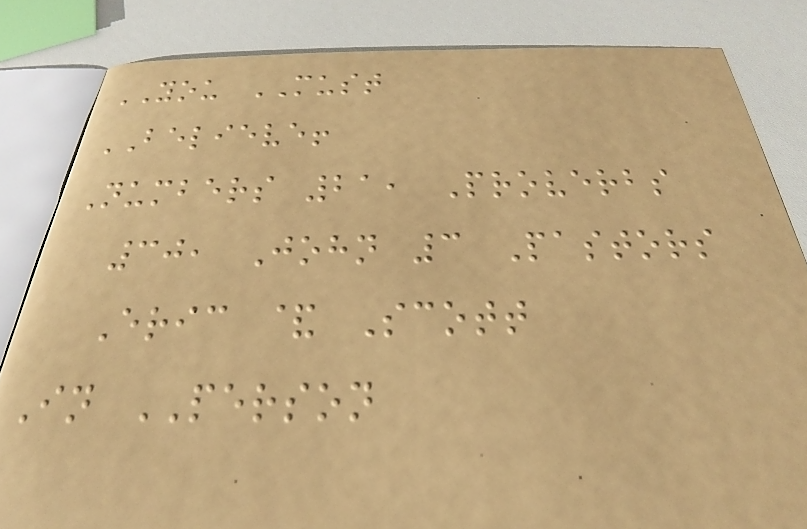YOU MUST
BELIEVE!
Numbers 21, Proverbs
30, John 3 Pastors
Eric & Scott
In PERSON
